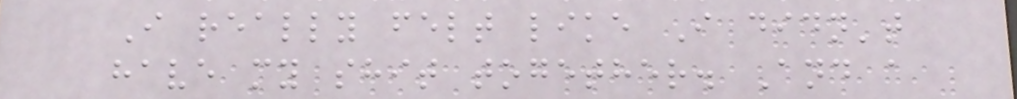I really felt like I didn't
have my shit together. And a
